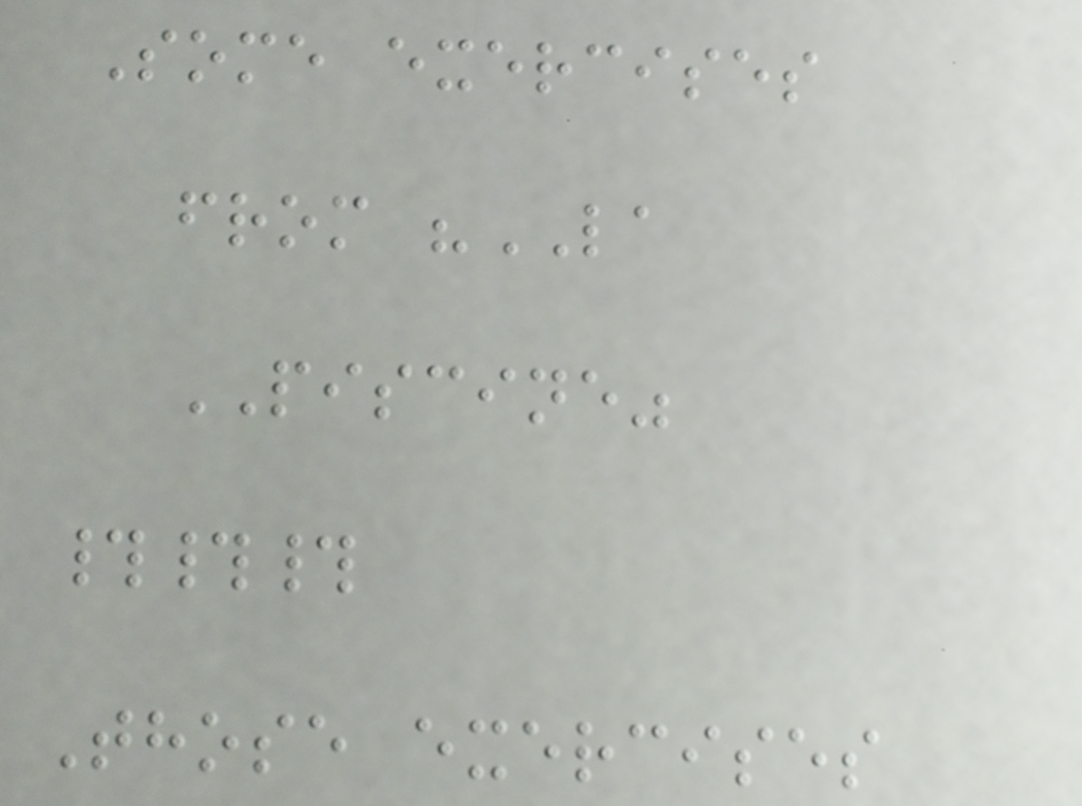Some exercises
from "LA
PISCINE"
###
Those exercises
